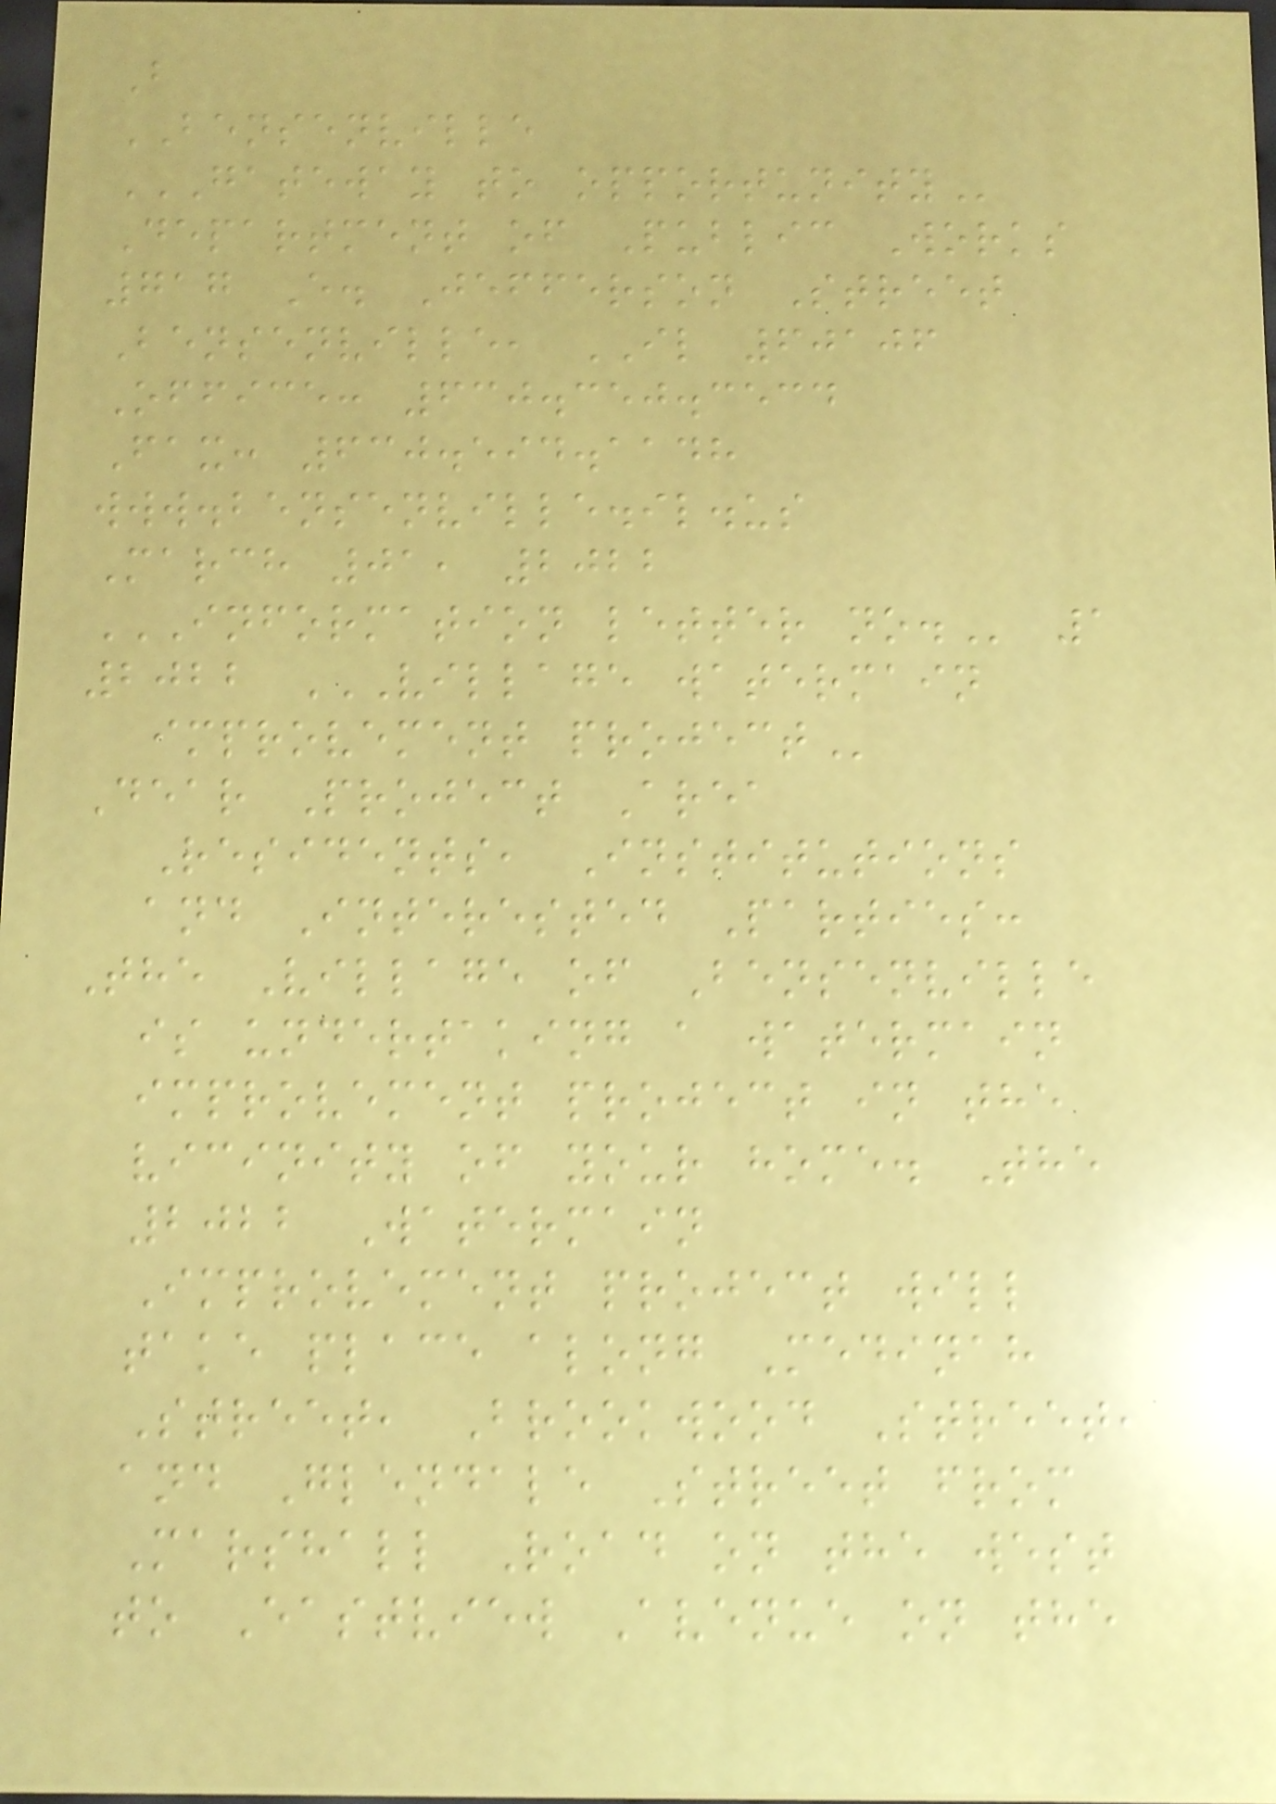B
BENSENVILLE
GATEWAY TO OPPORTUNITY
Department of Public Works
717 E. Jefferson Street
Bensenville, IL 60106
Office: 630.350.3534
Fax: 630.594.1148
www.bensenville.il.us
March 01, 2022
INFORMATION LETTER NO. 1
2022 VILLAGE WATERMAIN
IMPROVEMENT PROJECT
Dear Project Area
Residents, Institutions
and Interested Parties:
The Village of Bensenville
is undertaking a watermain
improvement project in the
vicinity of your home. The
2022 Watermain
Improvement project will
take place along Medinah
Street, Brookwood Street,
and Glendale Street from
Marshall Road on the west
to Eastview Avenue on the
